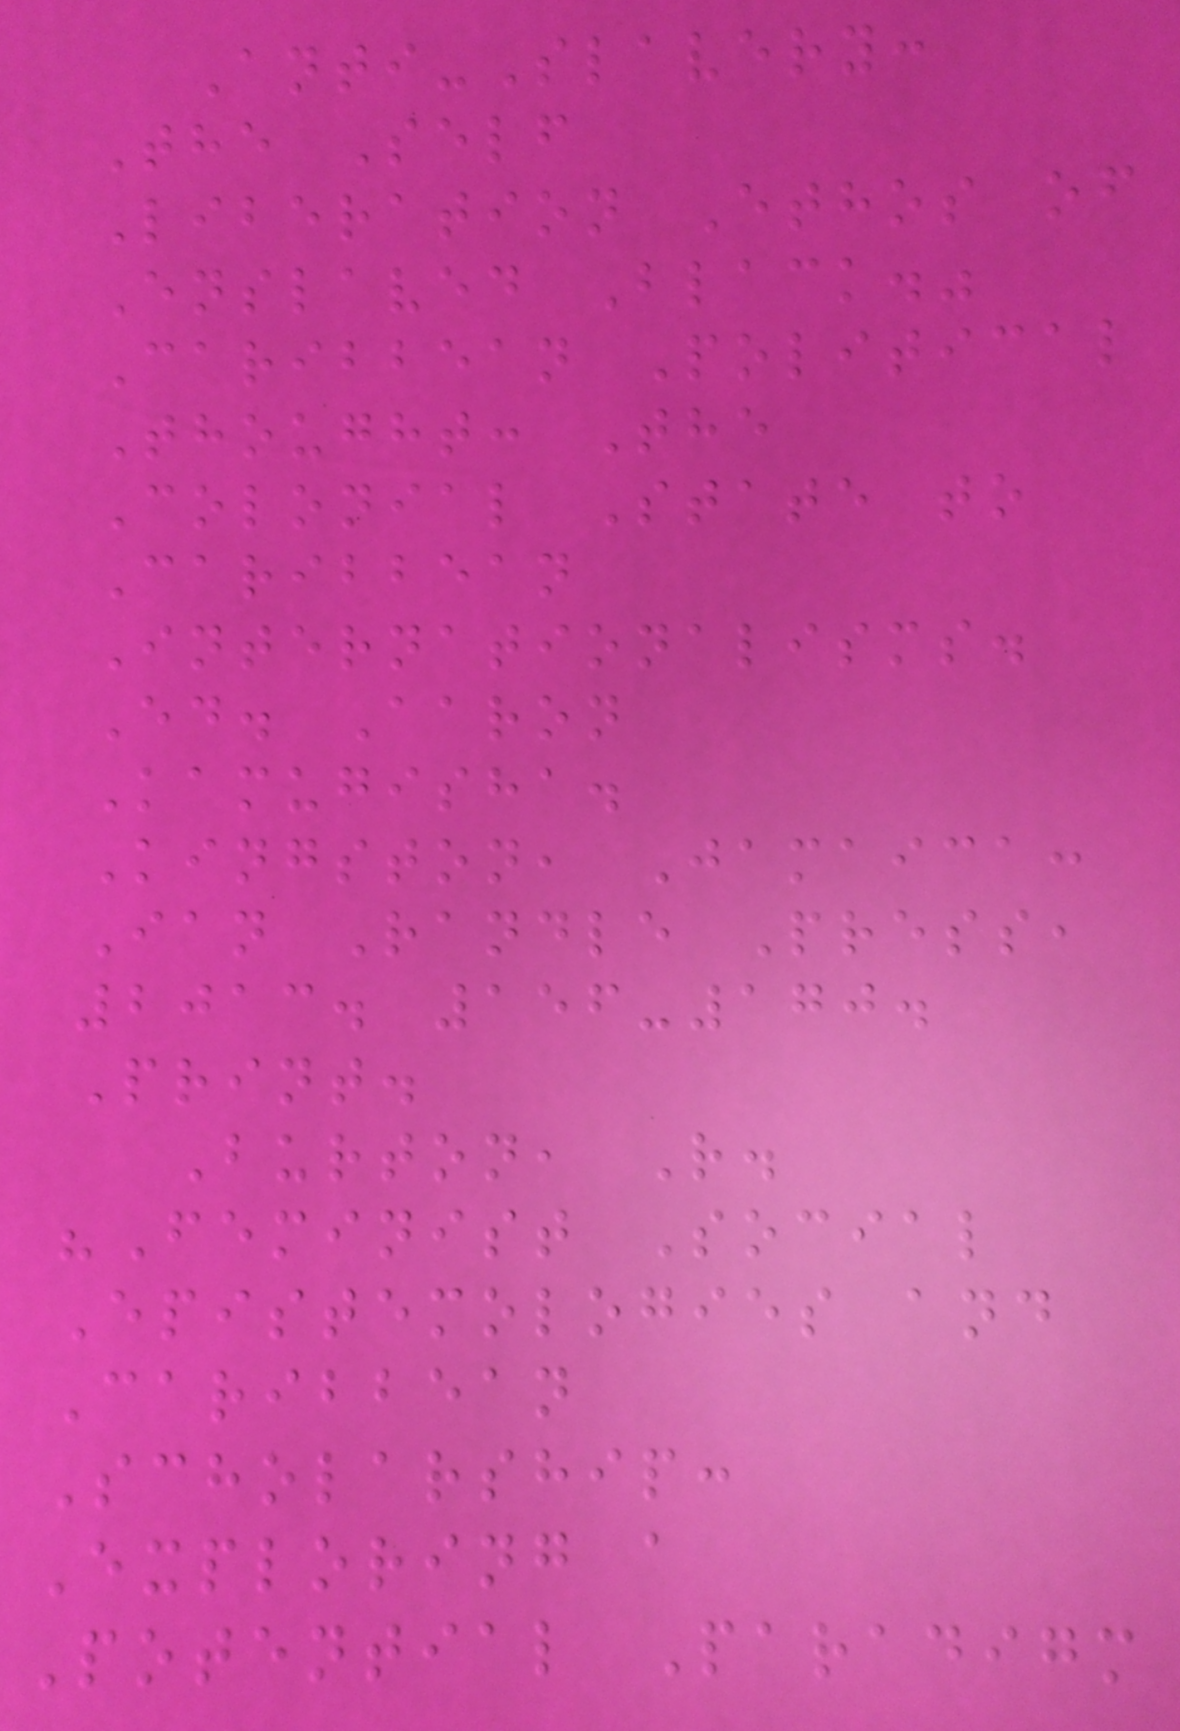Anti-Slavery:
The Self
Liberation Ethos of
Enslaved Black."
Caribbean Political
Thought: The
Colonial State to
Caribbean
Internationalisms.
Ed. Aaron
Kamugisha.
Kingston, Jamaica:
Ian Randle Press,
2013. 156-170.
Print.
Burton, R.
"Feminist Social
Epistemologies and
Caribbean
Scholarship:
Exploring a
Potential Paradigm
